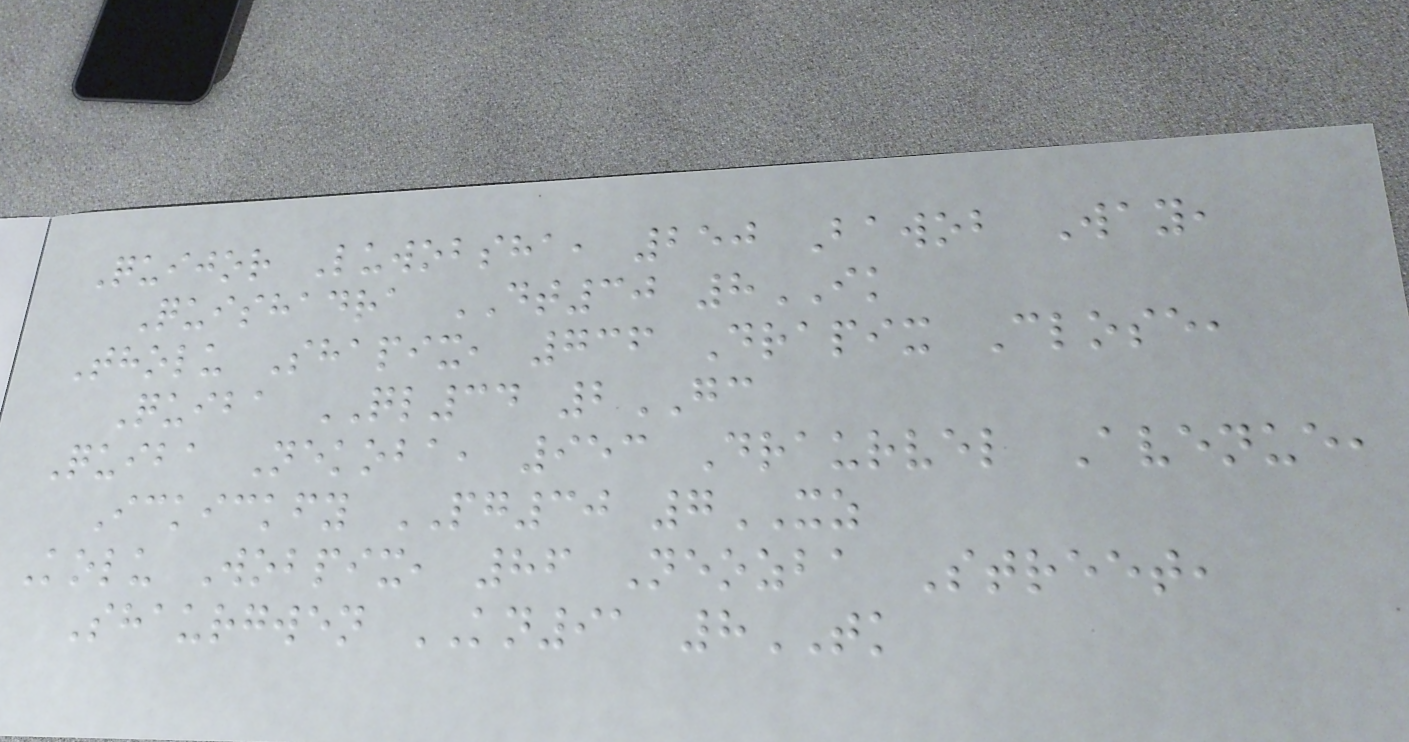Quijor Luwobsha, 250 Bawob Way,
Quishadra DT30 8IK
Tholu Shapix, 736 Drapix Close,
Quiba QL34 2GC
Quiba Nekoba, 953 Draurvel Avenue,
Ickickfy PG30 7XZ
Kolu Wobpix, 86 Neozba Street,
Shaurgwen KN91 8TK
